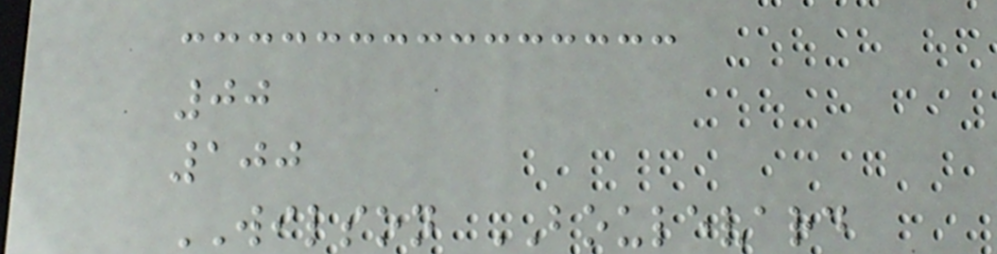00
100
WILSON BOULEVARD
